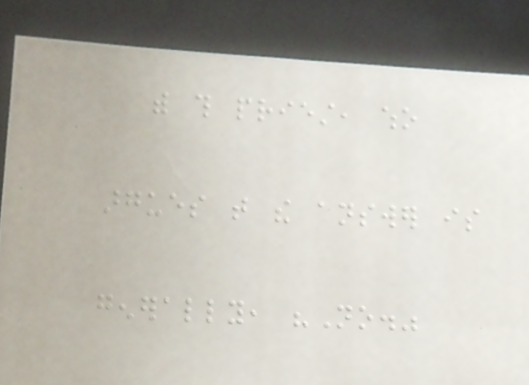with this priest, who
argues that the answer is
generally, "No."
